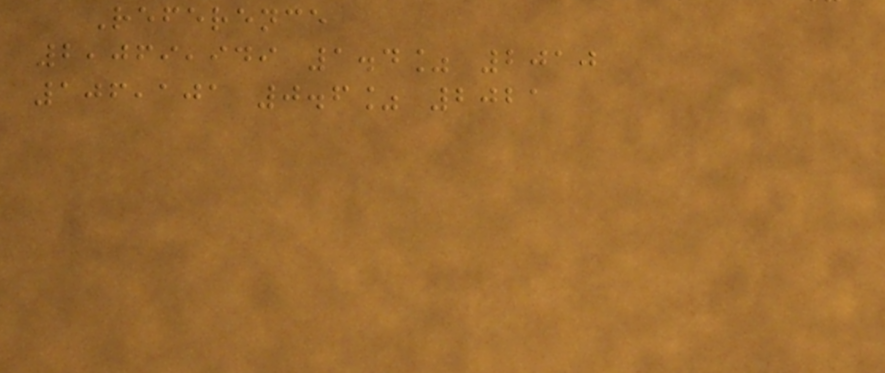Reference
2,069,949 1.4% 2010
106,101 0.6% 2021
